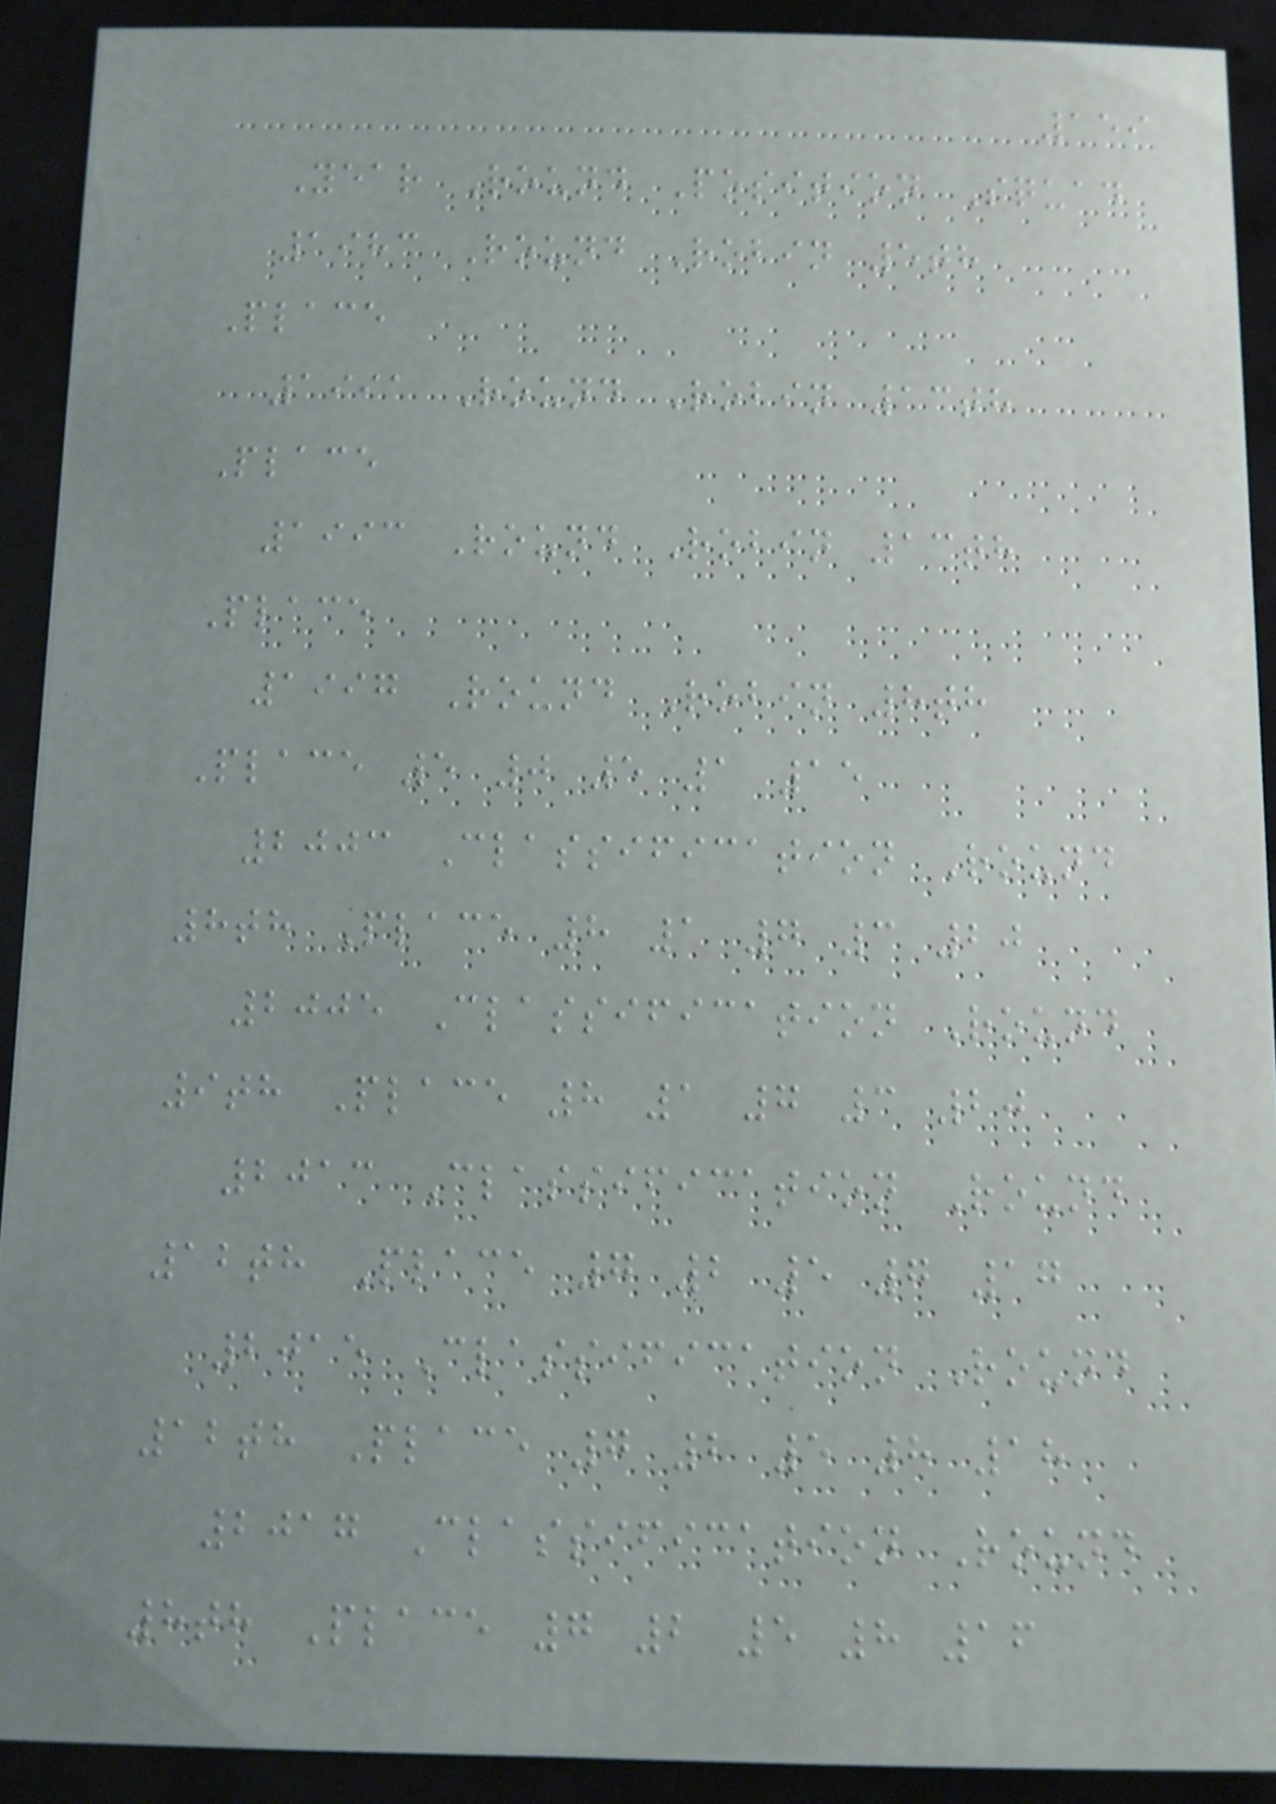159
Year Round Position Squad
1983 Round Robin 5th
Place
1991 Round Robin 13th
Place
1993 Round Robin 13th
Place
1997 Round Robin 8th
Place 5 0 5 1 15
2003 Classification Round
8th Place 8 1 7 3 20
2005 Classification Round
9th Place 8 1 7 3 20
2013 Classification Round
12th Place 7 2 5 7 17
2015 Classification Round
12th Place 7 2 5 8 18
2017 Classification Round
8th Place 7 2 5 8 16
